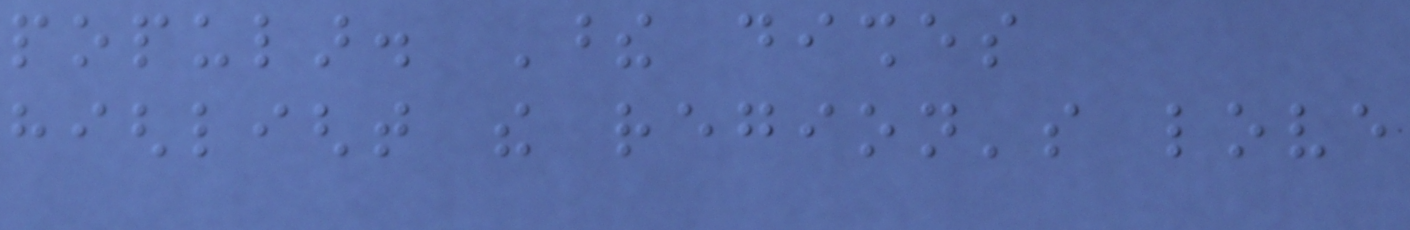popular. These dishes
highlight the region's love
